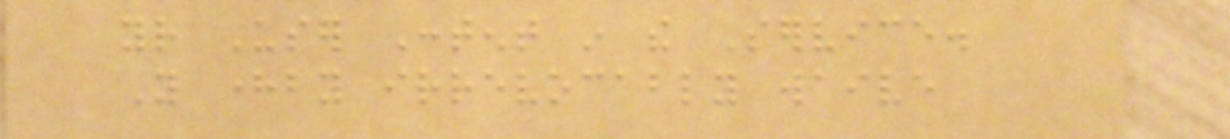your User Content in the Service.
You hereby irrevocably waive
